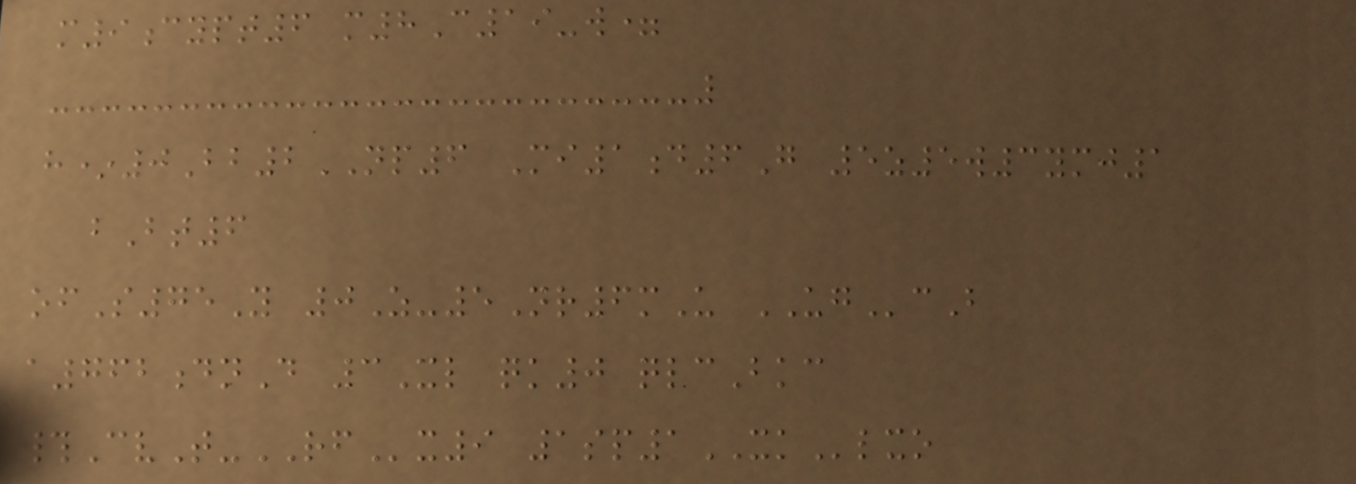m9cypt6 m8C19-w=
h*0Bb2NP6 Mi1d6G 5z5w3ymj1
bBt6
ofS75Y 0Z-5Nr6mU UGcB
a762dnD 3Xl qk0 qlcBkc
#CvT-RFx9 1sp1XKlxo
